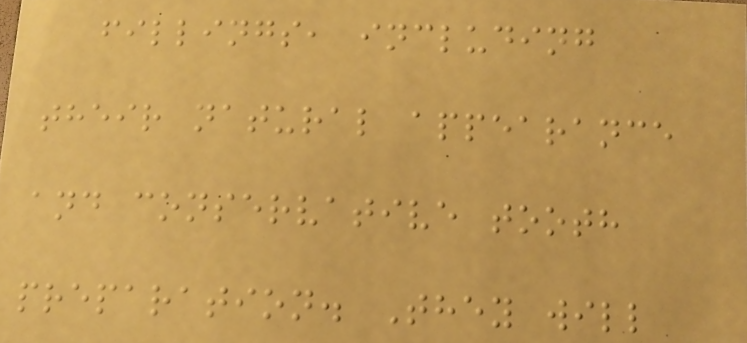fillings, including
their natural appearance
and conservative tooth
preparation. They will
